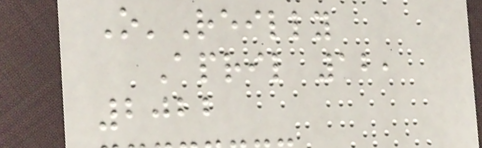O'Reilly
April 12,
2022
